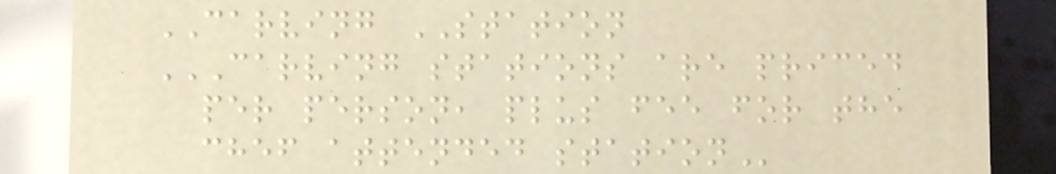CARVING STATION
CARVING STATIONS ARE PRICED
PER PERSON, PLUS FEE FOR THE
CHEF ATTENDED STATION
